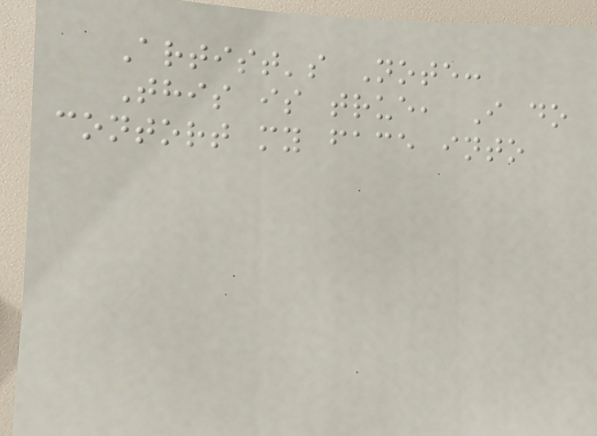Artist's Note:
This is true, I do
contort my face into
